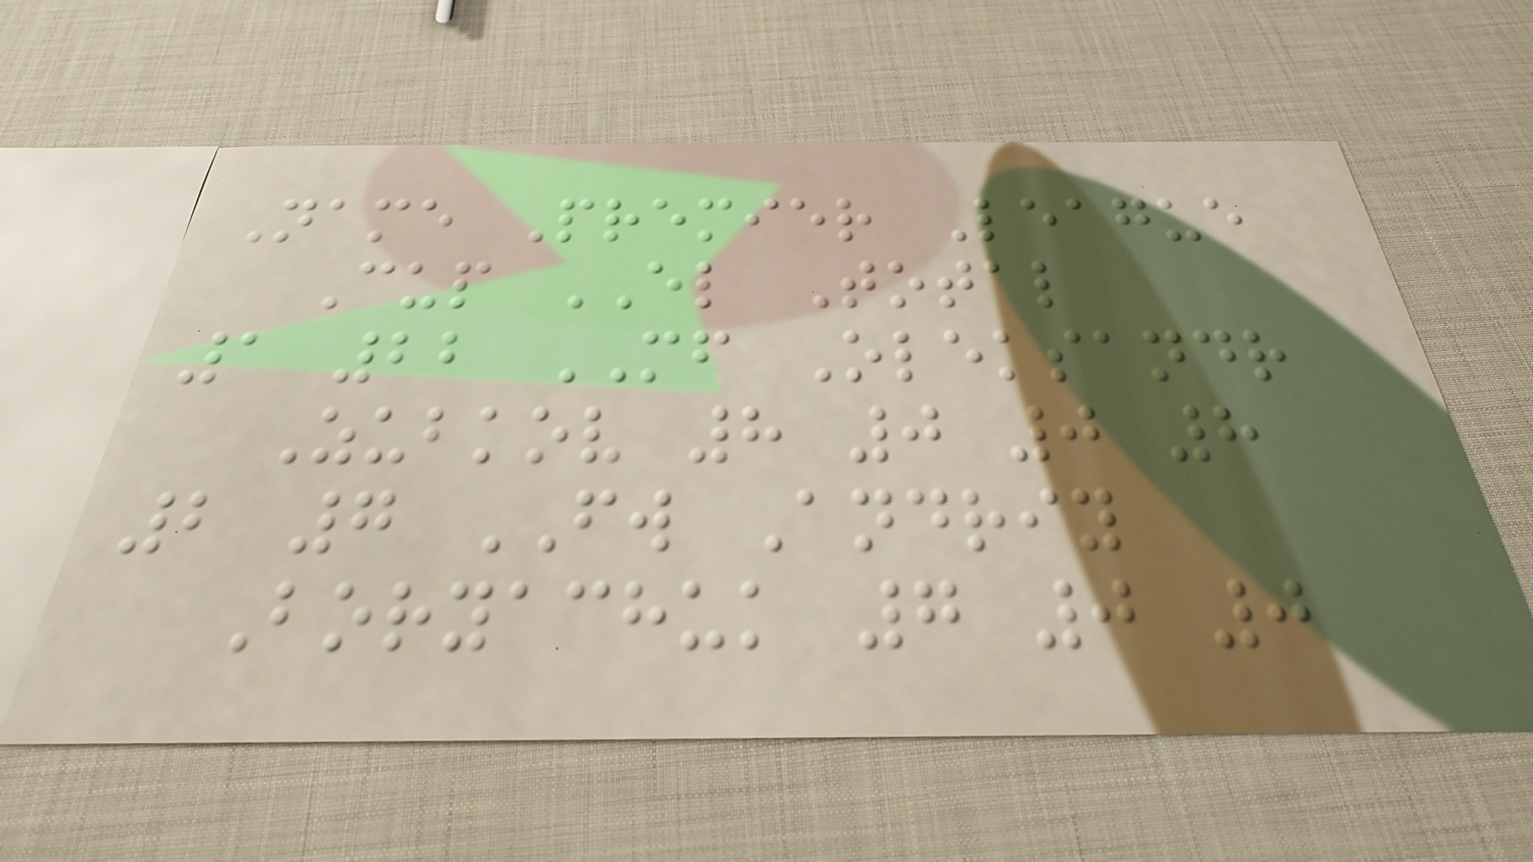Name Premier League
Cup EL Total
1 22 MF Oleksandr
Zubkov 8 0 0 8
2 7 FW Andriy
Boryachuk 7 0 0
